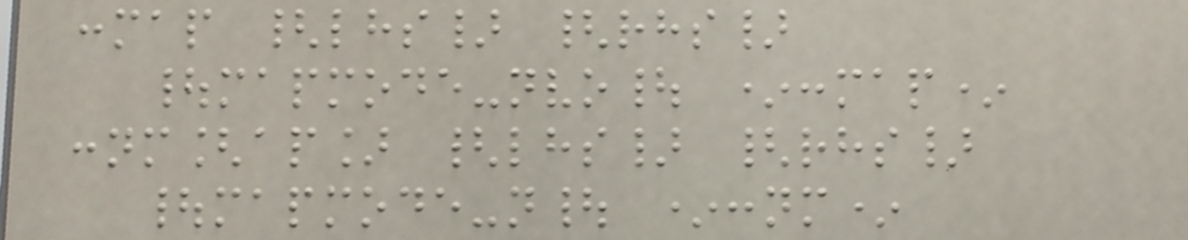:map {lhs} {rhs}
|mapmode-nvo| *:map*
:nm[ap] {lhs} {rhs}
|mapmode-n| *:nm*
